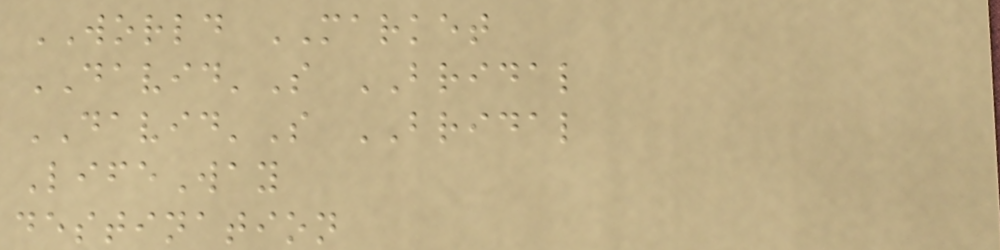WORLD MARKET
DAVID'S BRIDAL
DAVID'S BRIDAL
LifeWay
destination
